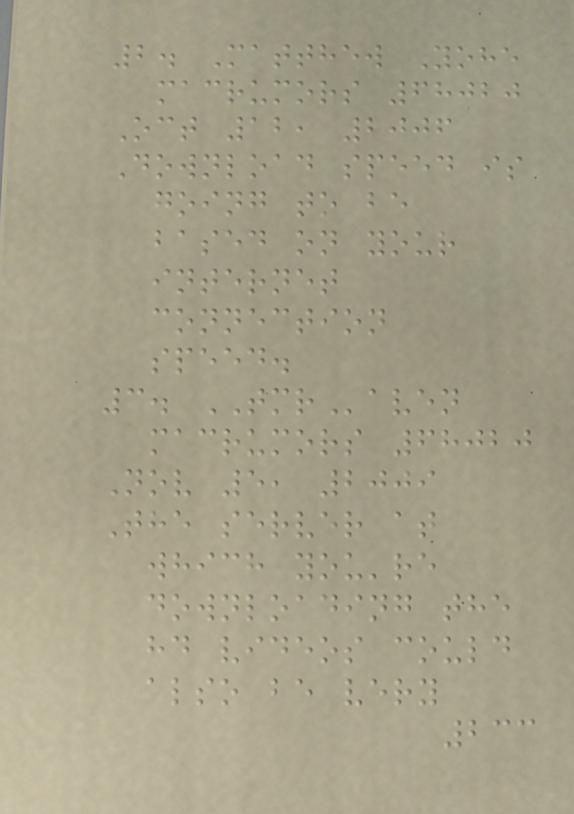2. Matthew Yohe
macrumors 68020
Oct 12, 2006
Download speed is
going to be
based on your
internet
connection
speed.
3. TMRaven
macrumors 68020
Nov 5, 2009
The server at
which you're
downloading the
hd videos could
also be very
233
